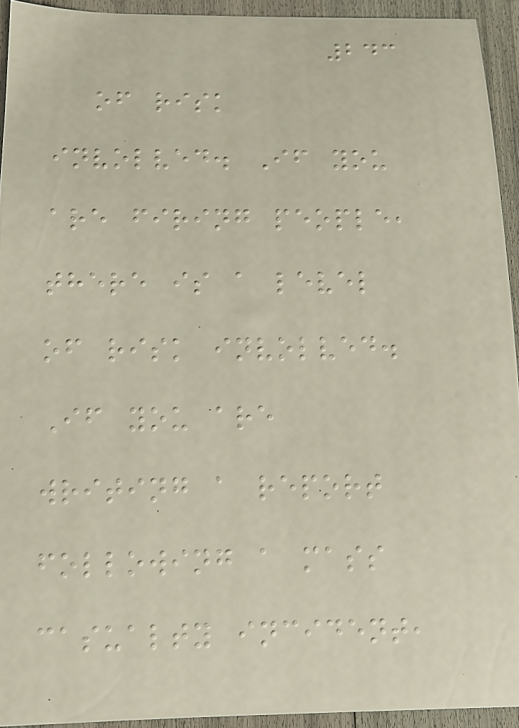243
of risk
involved. If you
are firing people,
there is a level
of risk involved.
If you are
writing a report
following a mass
casualty incident,
